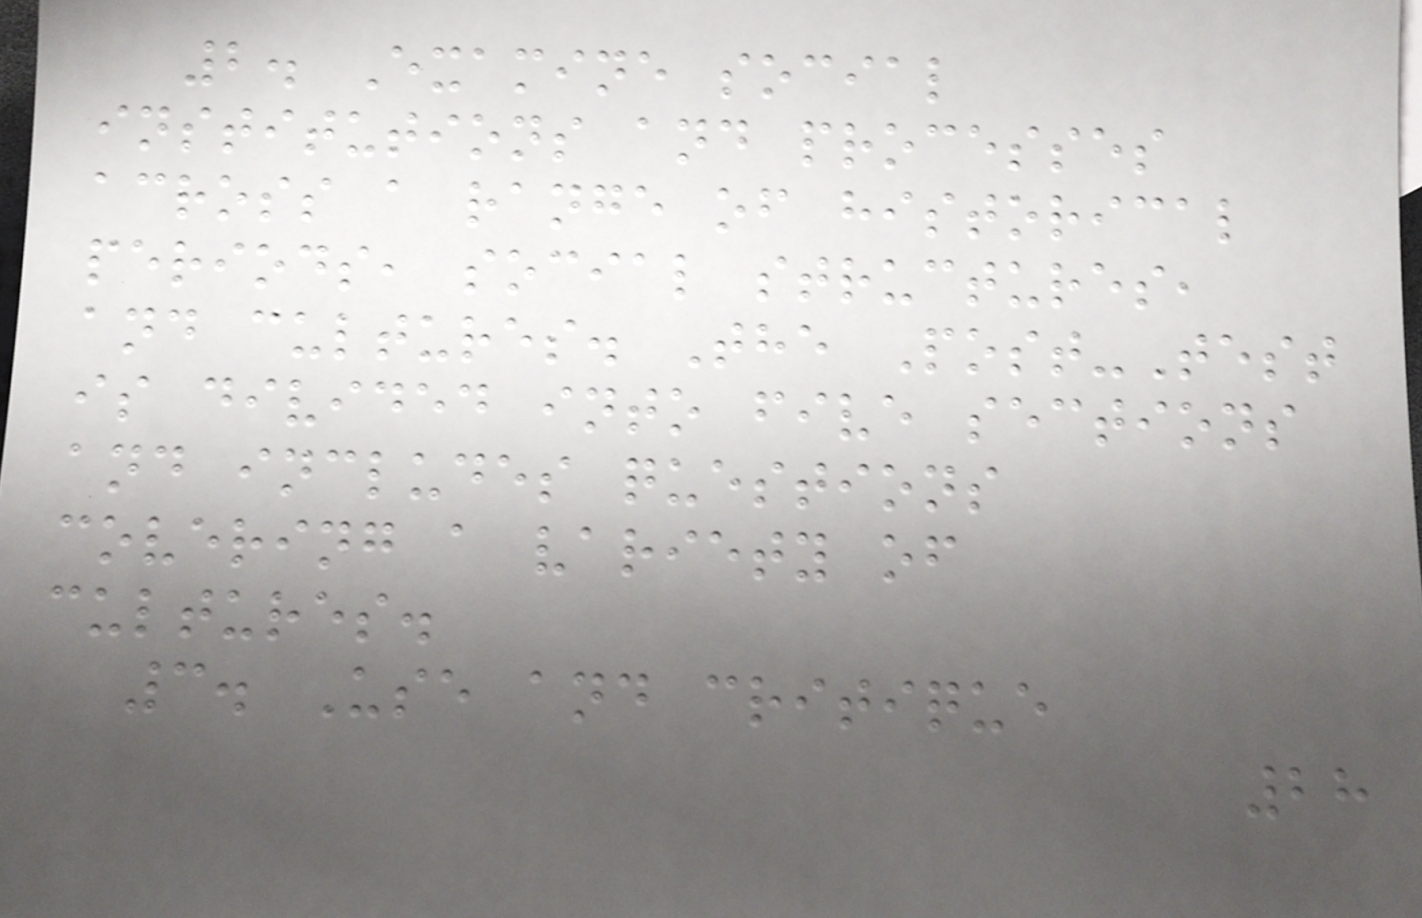2. Examine social
institutions and processes
across a range of historical
periods, social structures,
and cultures. The Post-Test
is divided into five sections
and includes questions
covering a variety of
cultures.
3. Use and critique
28
